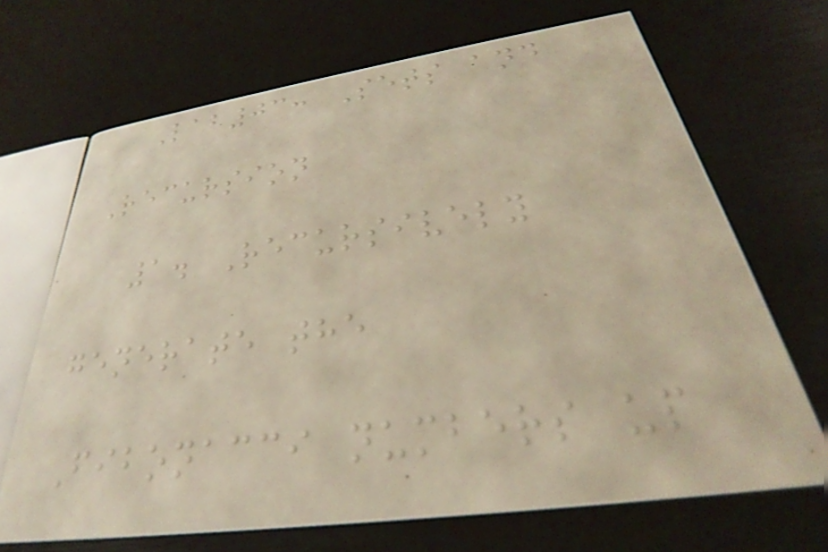Lab03: Sets and
Recursion
1. Recursively
generate the
Fibonacci numbers up
